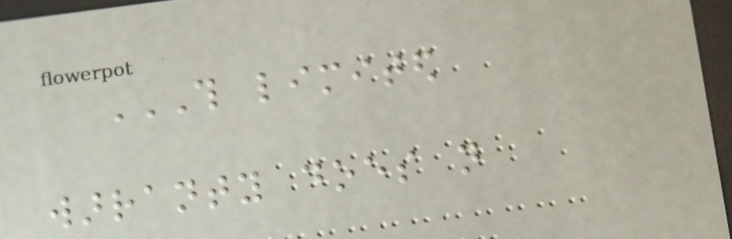THIS LIMITED
WARRANTY DOES NOT
